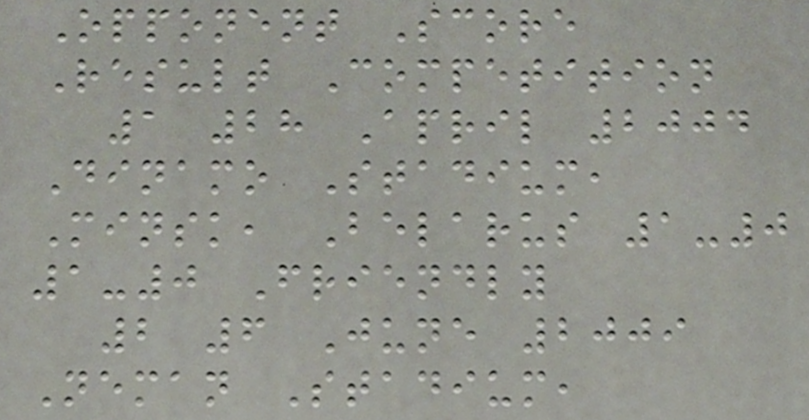Opponent Score
Result Competition
1 28 April 2004
Dinamo Stadium,
Minsk, Belarus 1-0
1-0 Friendly
2 6 June 2009
Neman Stadium,
